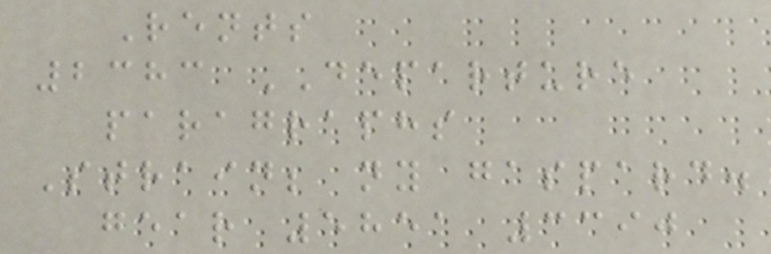Rents
2383 DEPARTURE
paragraphs
Strain; ny gaspard.
gear 5851 3390
